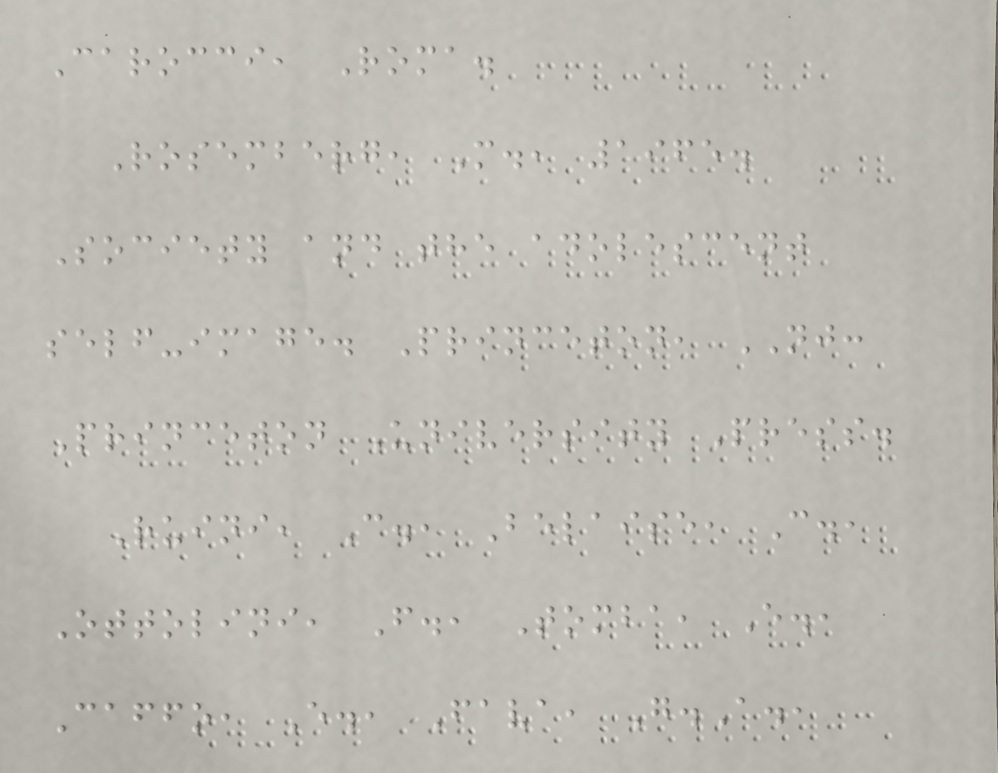Carocci, Roma.
Rosemberg, M., 1965.
Society and the adolescent
self-image. Princeton, NJ:
Princeton University Press.
Ruini, C., Belaise, C.,
Ottolini, F., Tomba, E.,
Caffo, E., Fava, G.A.,
